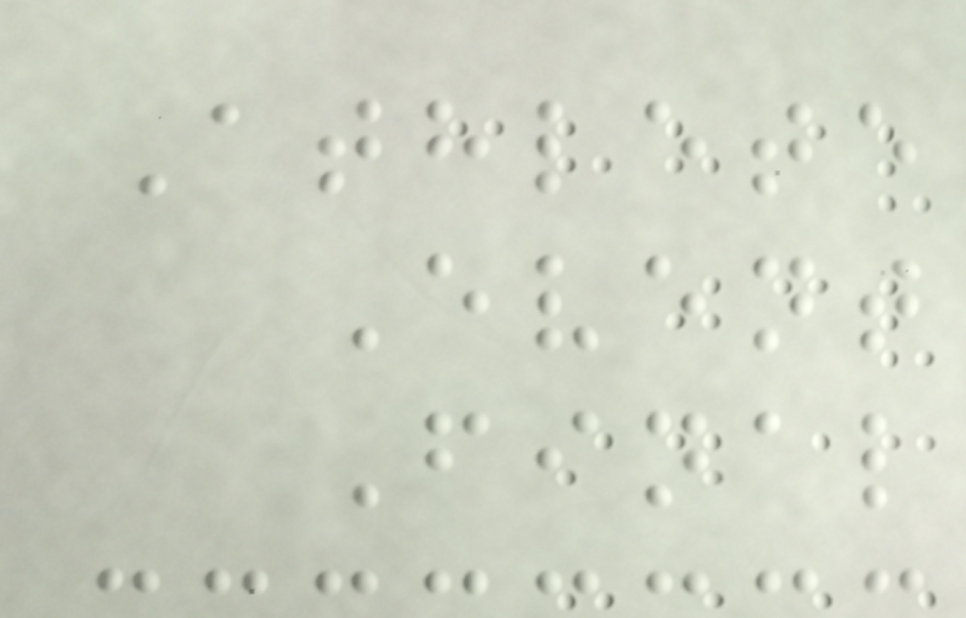Athlete
Event
Final
